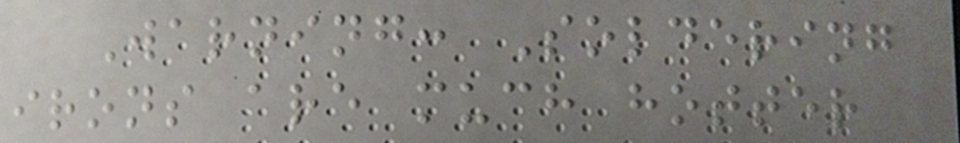Warning: Soldering
irons are much hotter
